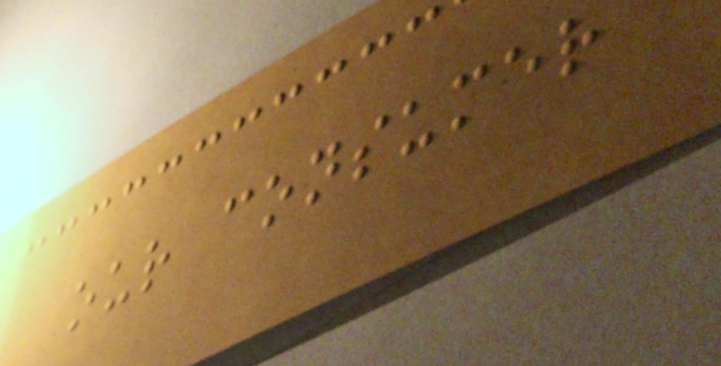our consumer
